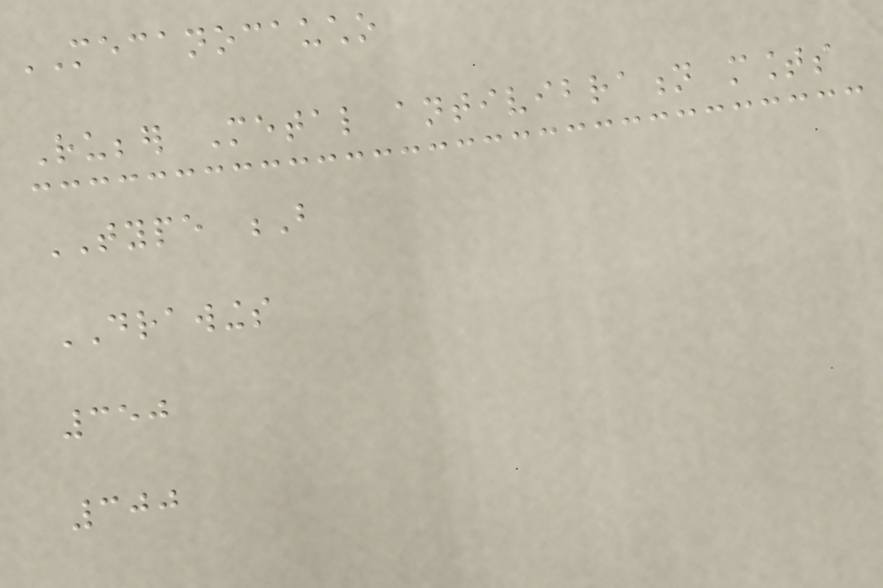MECANOCAUCHO
Rubber Metal antivibration mounts
TYPE B
DRAWINGS
350
300
